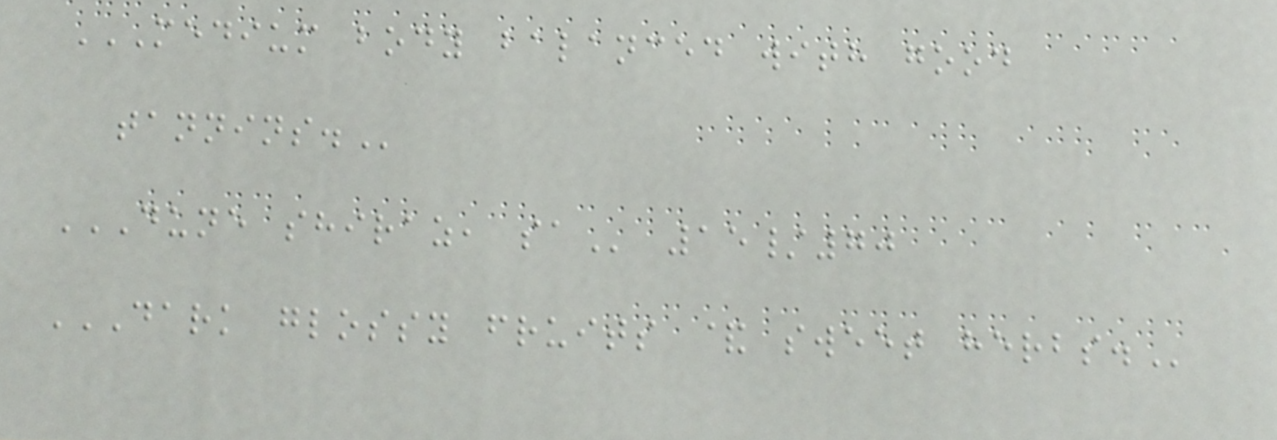MEDIUM BODY BALANCED WITH GOOD
TANNINS.
DUNE SHIRAZ, SA 15/70
DARK GLOSSY FRUITS & SWEET HERBS.
